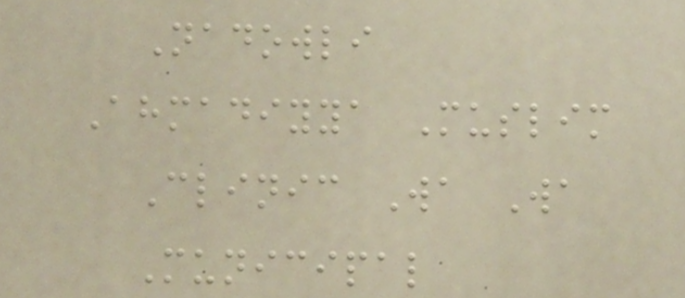Nadowli
Ahmadiyya Muslim
Clinic Wa Wa
Municipal
